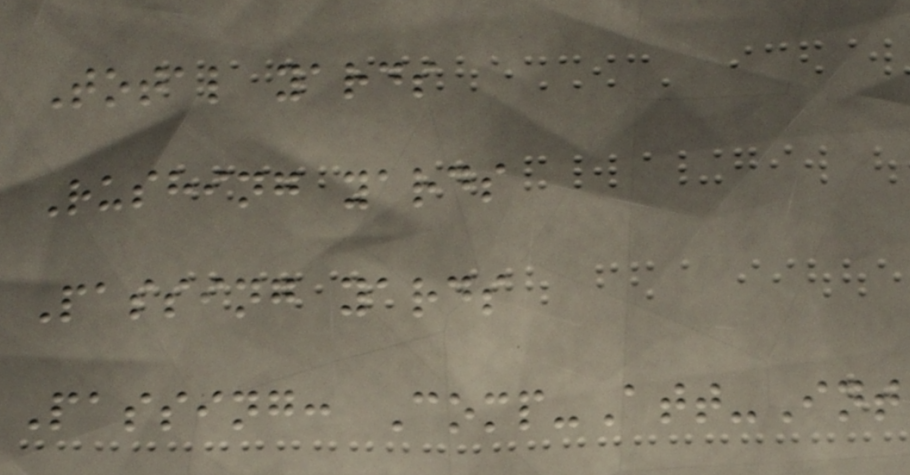Total yards
Rushing yards
Passing yards
Passing: Comp-Att-Int
